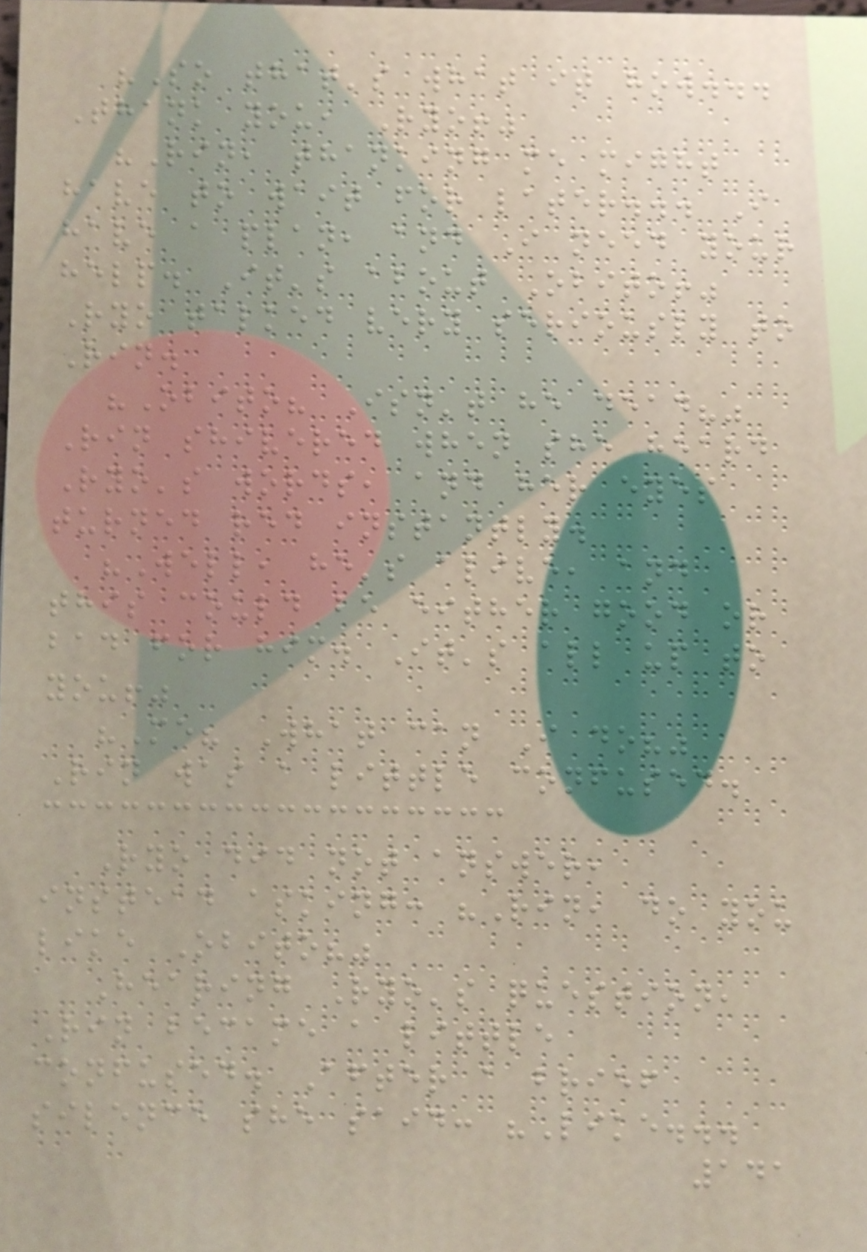"So that's what it how...
Thank you, Ryo!"
"Rin, thanking me might
have to wait for later... I
have a plan, and I need your
help. It's about Obito!"
Ryo talked very seriously to
Rin.
"Obito? Isn't he dead?"
Rin shivered when she heard
Ryo's words, and her eyes
turned red instantly.
"Well, he's alive, and
this could be either good or
bad for him. It's all up to
you!"
"Me? What can I do?"
Rin was a little confused.
Ryo did not answer,
instead asking: "Rin, do you
like Obito?"
Hearing Ryo's question,
Rin became a little
confused. After a brief
silence she said: "Like...
141
